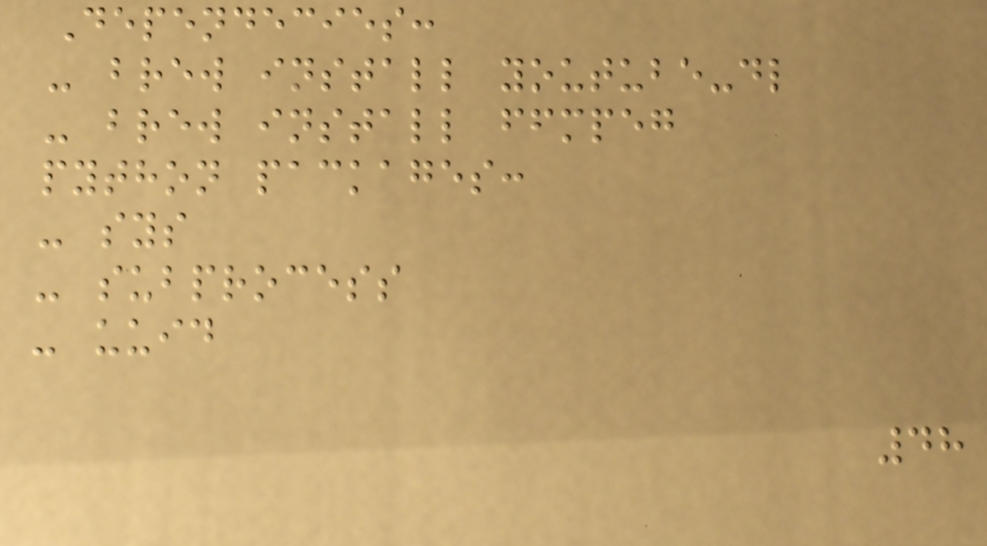Dependecies:
- brew install youtube-dl
- brew install ffmpeg
python packages:
- sys
- subprocess
- uuid
48
